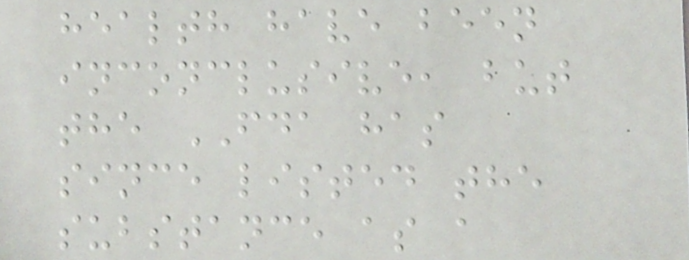health have been
inconclusive, but
the FDA has
since listed the
substance as a
